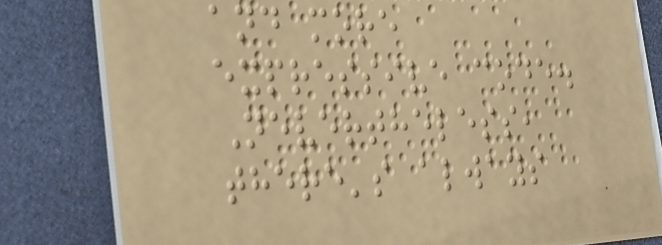and more
expressive code.
Nevertheless,
there's always
